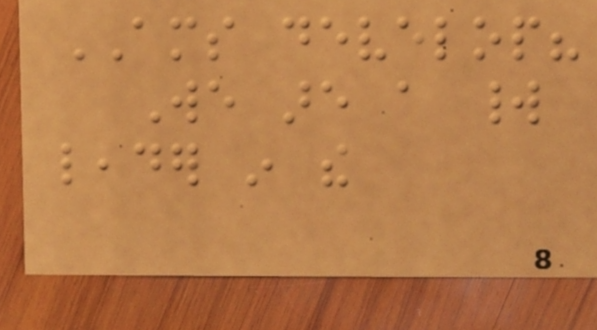AMS develop?
We are a world
leader in the
